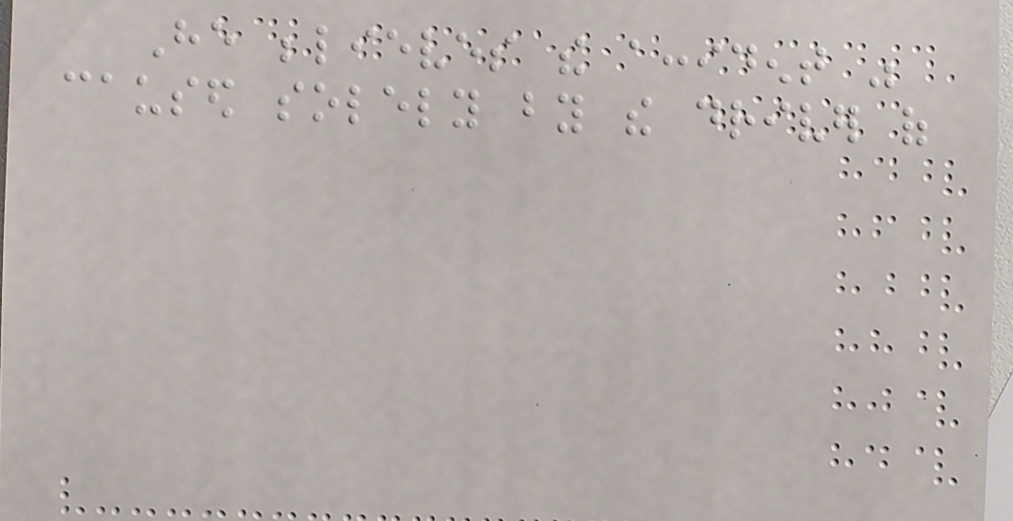He believes the accident was
caused solely by the driver of
